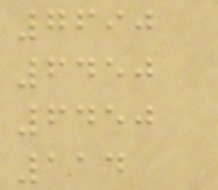7690
6450
6450
114
